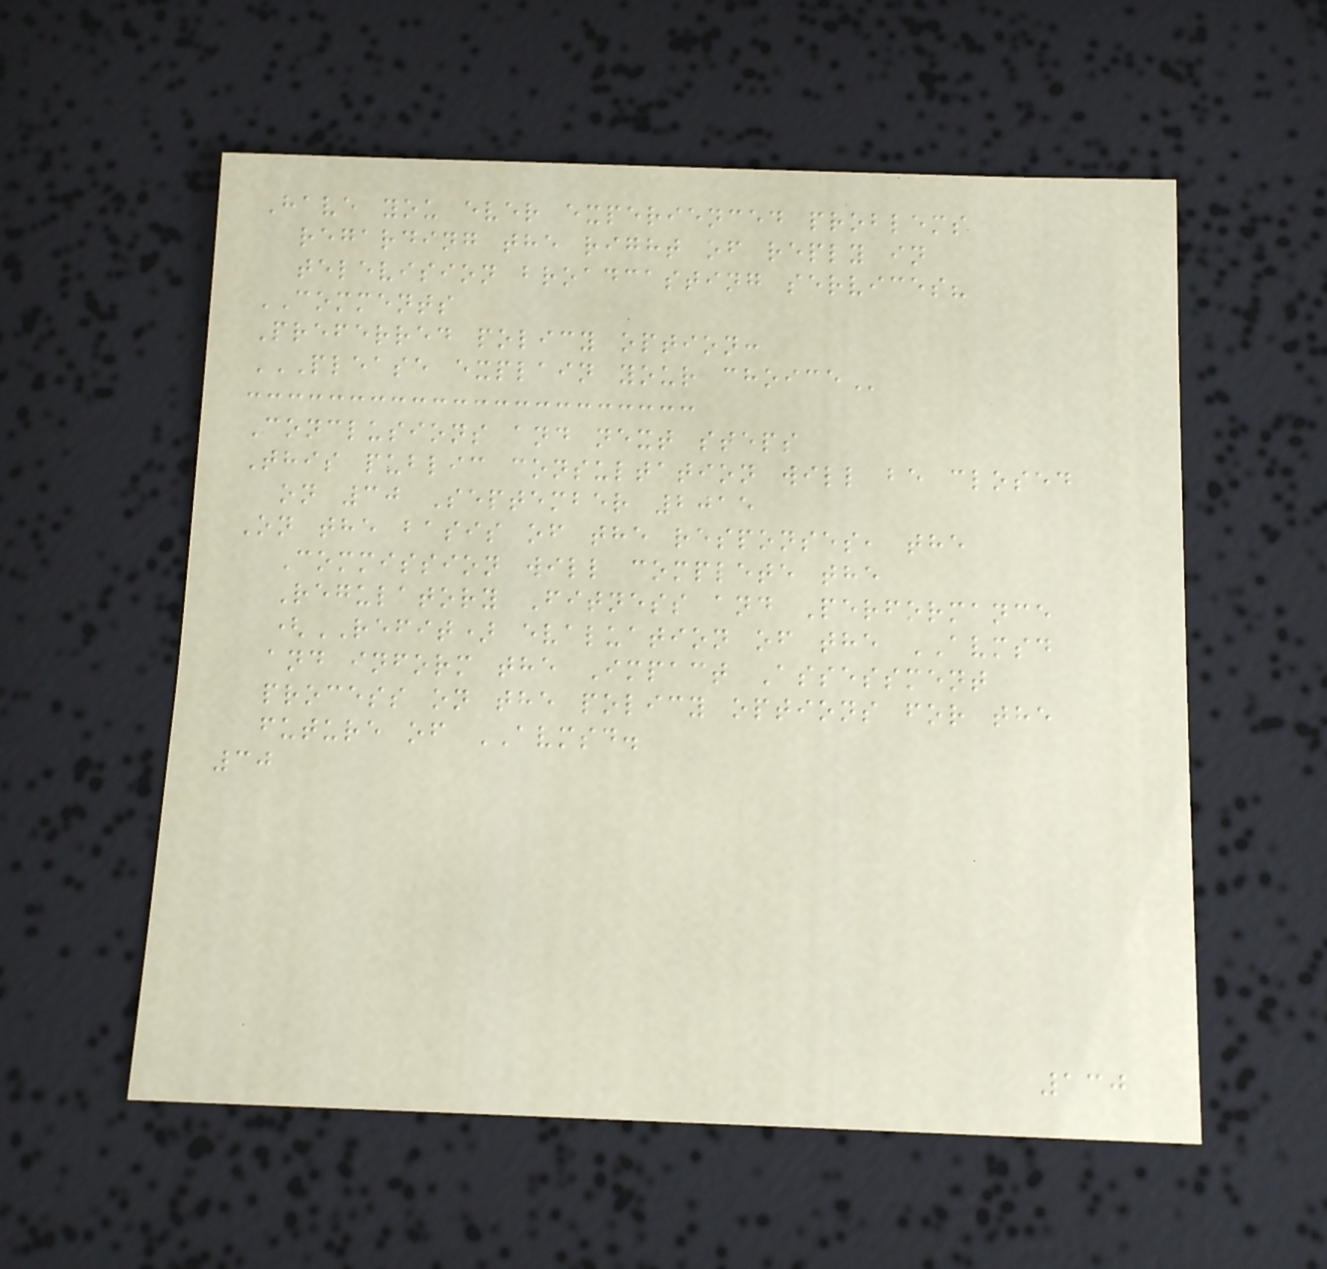Have you ever experienced problems
regarding the right of reply in
television broadcasting services?
COMMENTS
Preferred policy option:
PLEASE EXPLAIN YOUR CHOICE
Conclusions and next steps
This public consultation will be closed
on 30 September 2015
On the basis of the responses, the
Commission will complete the
Regulatory Fitness and Performance
(REFIT) evaluation of the AVMSD
and inform the Impact Assessment
process on the policy options for the
future of AVMSD.
30
130
